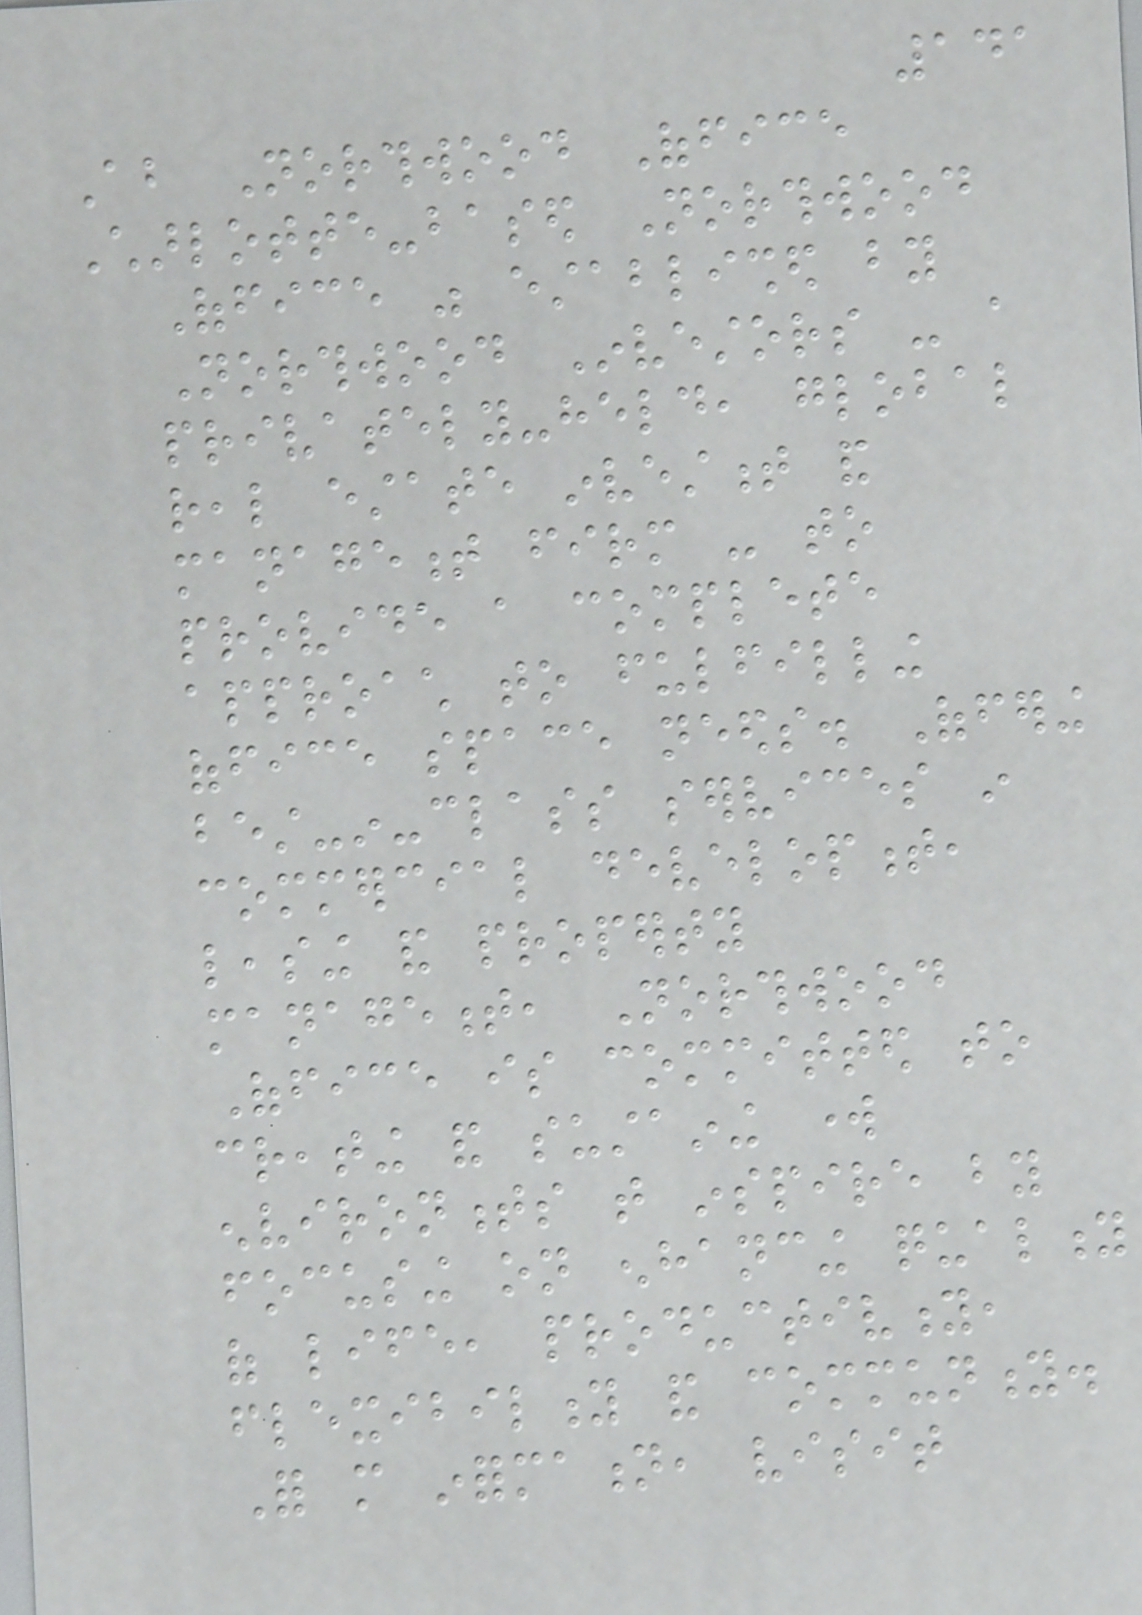141
About Northwood Office
Charlotte-based Northwood
Office was established by
Northwood Investors - a
privately-held, global
real estate investment and
management firm - to
provide a complete
approach to fulfilling
office space needs. Offering
best-in-class services in
commercial development,
leasing and property
management, Northwood
Office is committed to
creating and sustaining work
environments that inspire by
focusing on enhancing quality
of life, productivity,
flexibility and community.
For more information, visit
